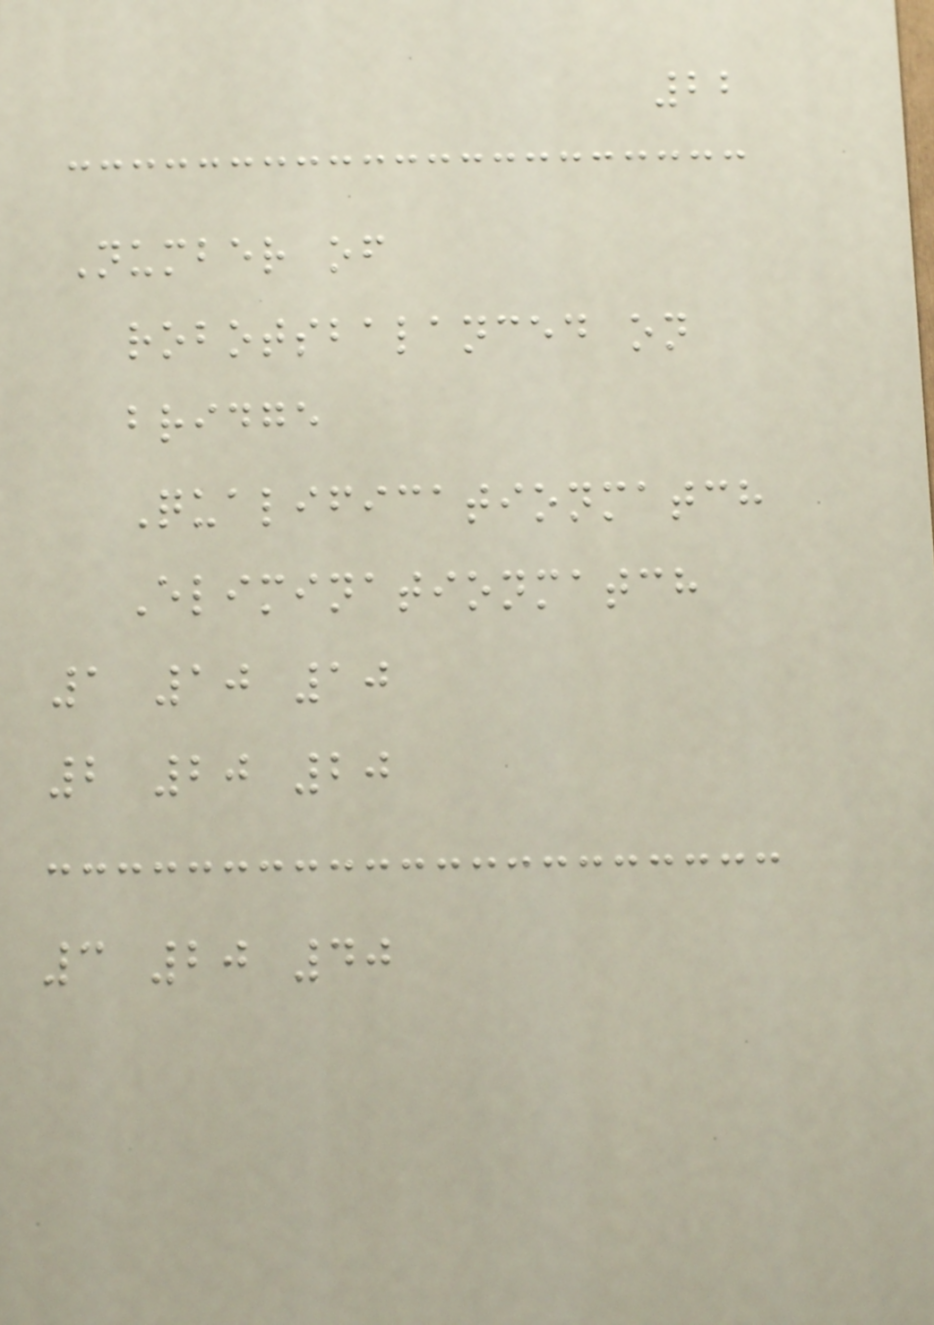22
Number of
robotsbalanced on
bridge
Qualificationmatch
Eliminationmatch
1 10 10
2 20 20
3 20 40
